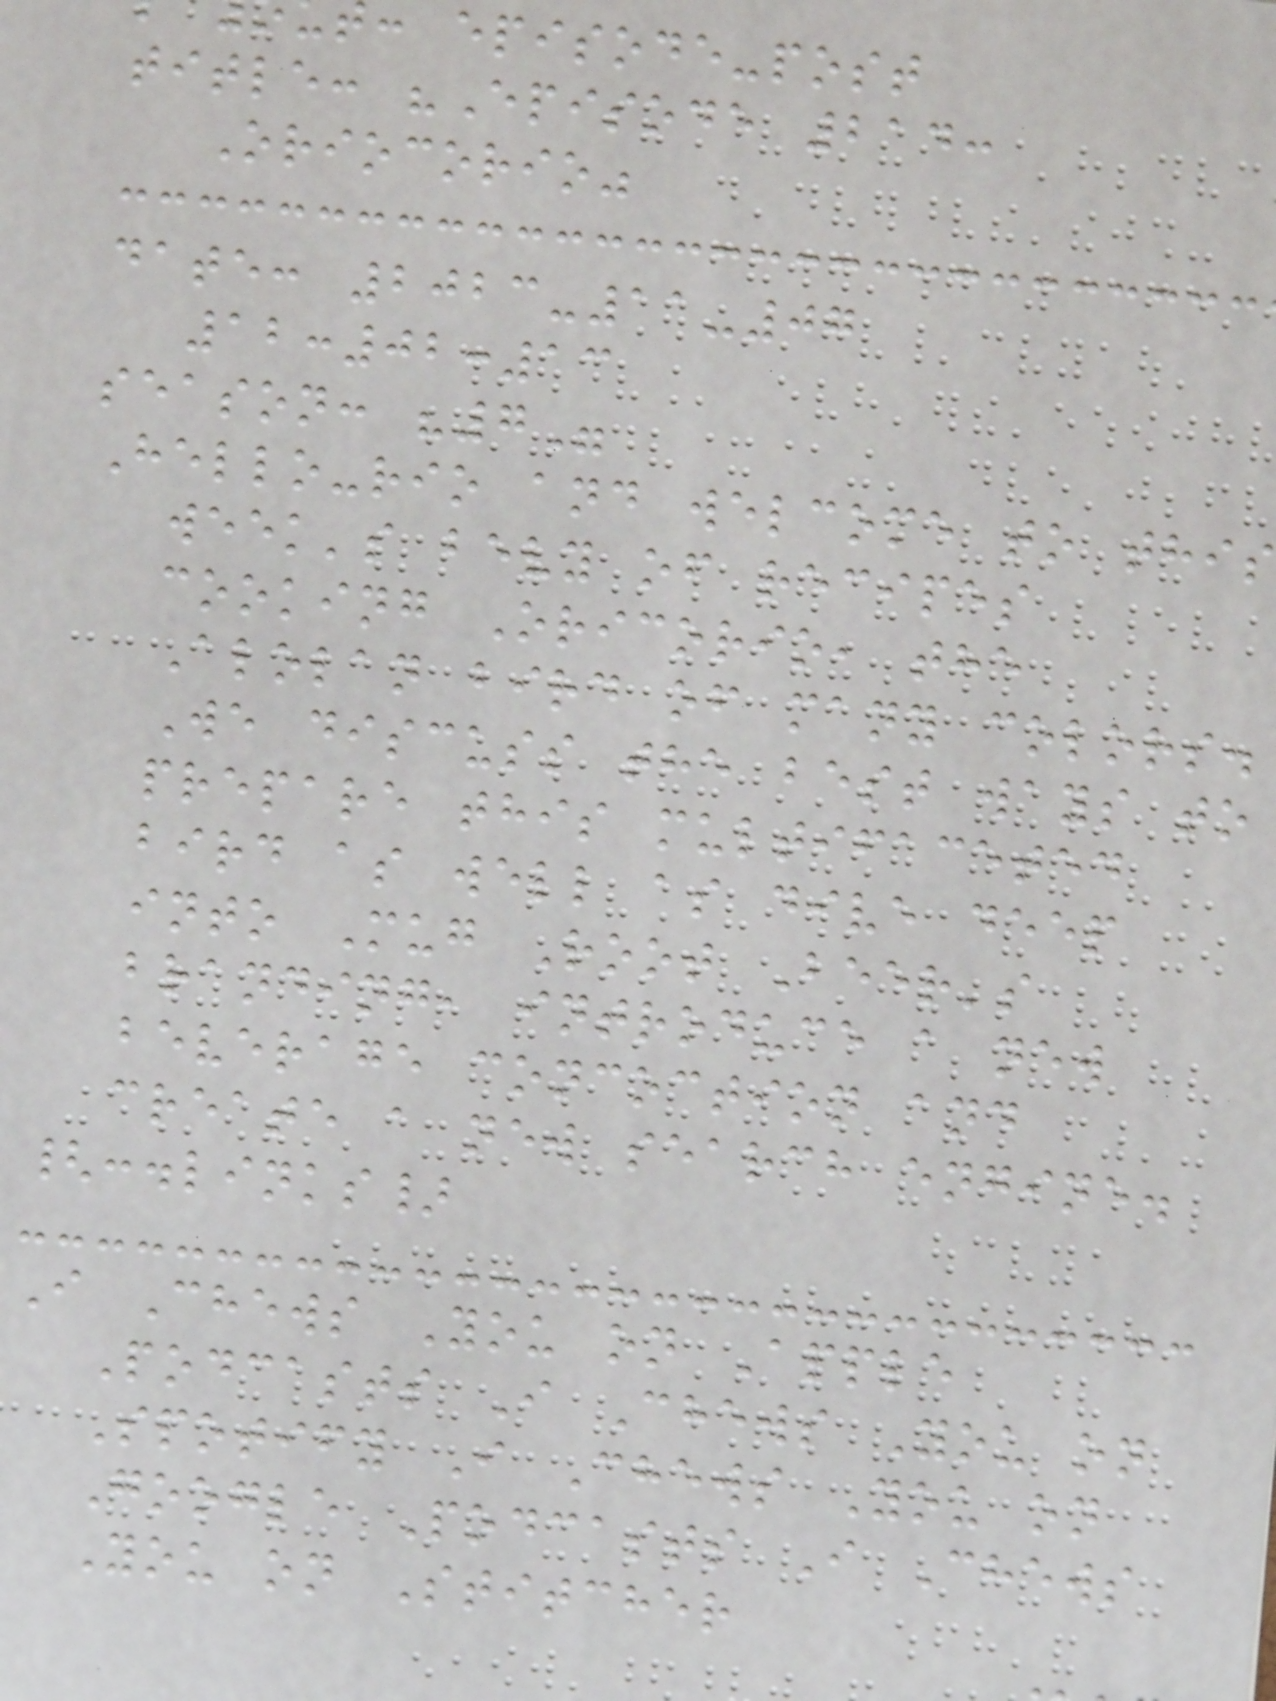: episode-post
title: "Episode 214:
Oriocorio"
date: 2023-11-07
12:02:13
season: "7"
Hello-rio and welcome to this
week's bevy of recipes
cooking Oricorio, the
Alolan bird of many colors.
We discuss the best ways to
prepare this multifaceted
bird as well as dive deep
into Mug Root Beer's
branding, introduce a new
beverage concoction and
create a new search engine.
{:.links}
I Chews You on Apple
Podcasts I Chews You on
Spotify I Chews You on
Google Podcasts I Chews
You on Stitcher
